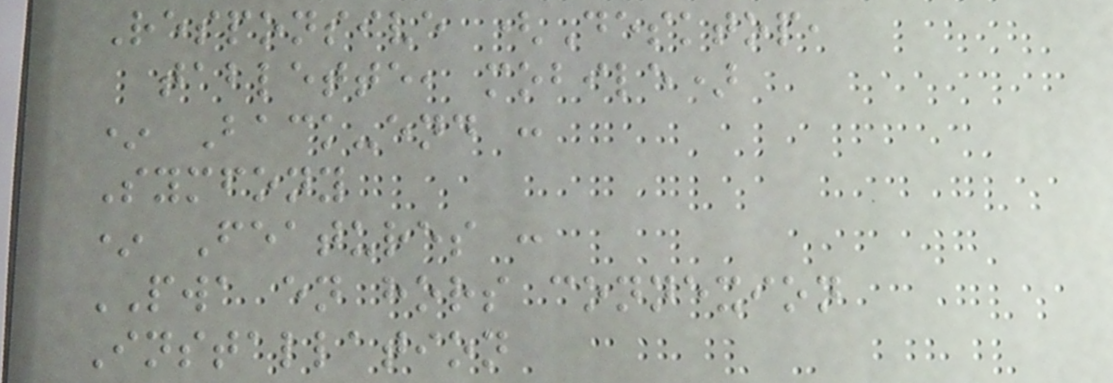Responsive (Desktop,
tablette, mobile)
* Back-end :
Symfony
* Features :
PWA en hors connexion
Installation
